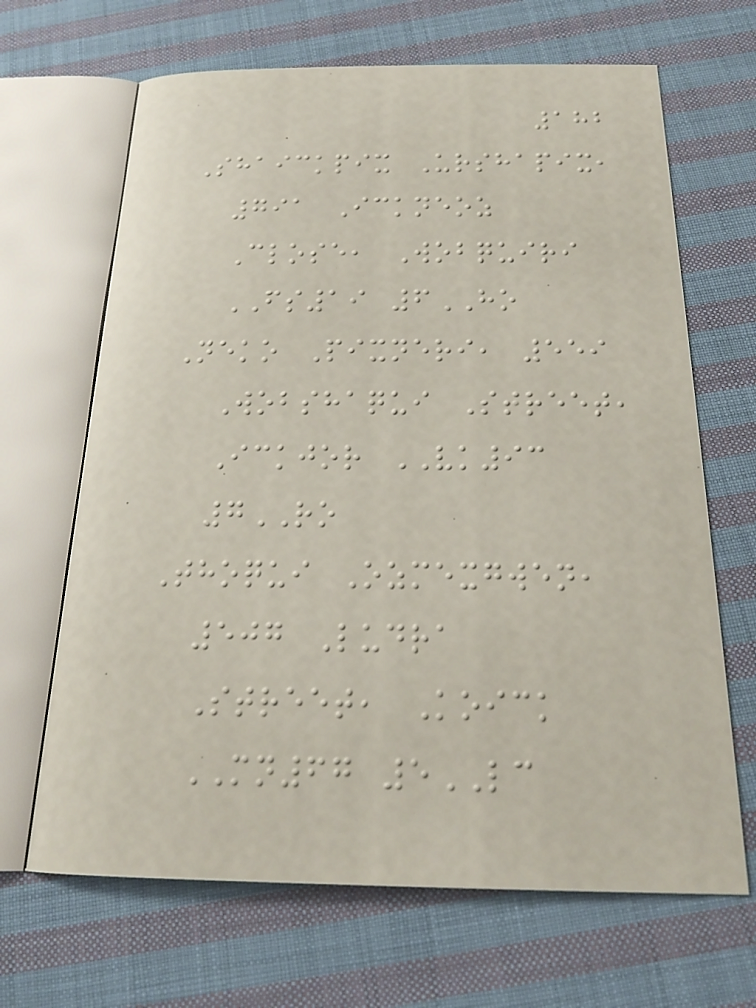182
Shaickpix Urshapix,
791 Ickneoz
Close, Wobquiri
FS19 6HO
Neko Pixneri, 559
Wobshaqui Street,
Ickjor VK93
7RO
Thoqui Ozmexgwen,
507 Ludra
Street, Koick
MN67 5LC
